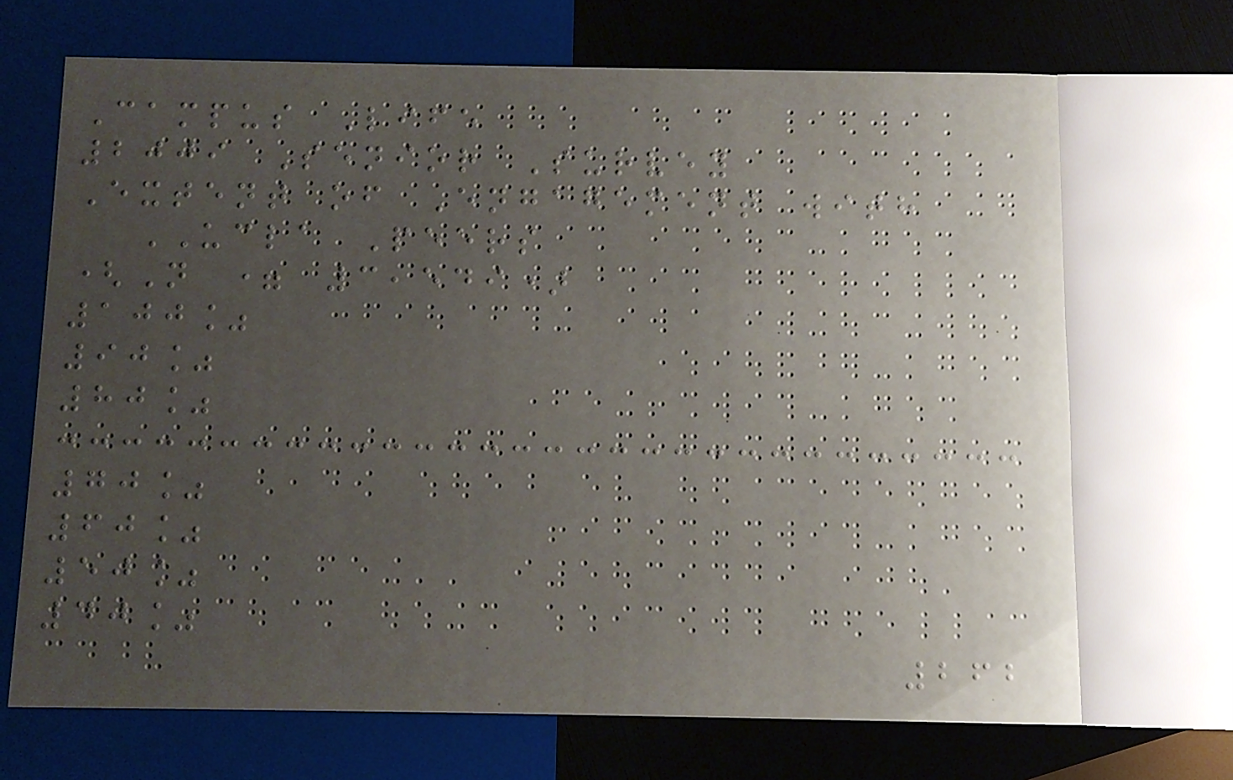Campus Life
2009 Senior Survey
Extent of Engagement with
UCLA Peers
(N = 3,549)
100%
90%
80%
70%
60%
50%
40%
262
